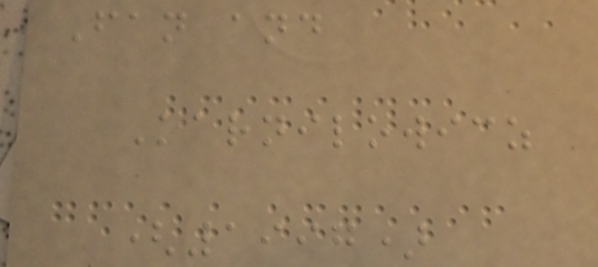Fan and
Karnilowicz
(1997)
